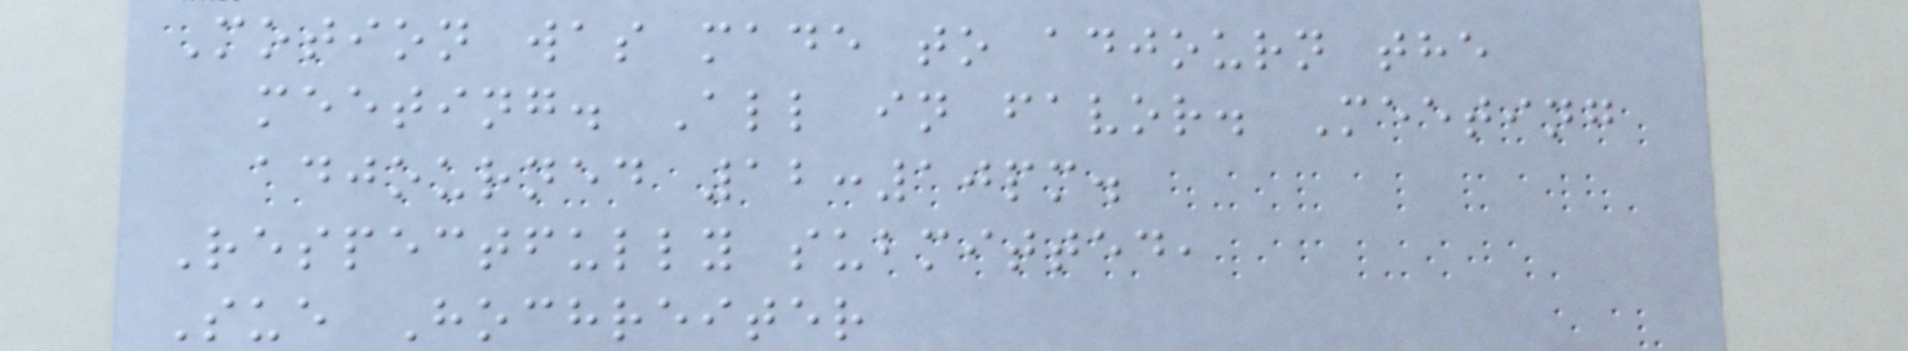Motion was made to adjourn the
meeting. All in favor. Meeting
adjourned 12:10pm.
Respectfully submitted,
Sue Hochreiter
